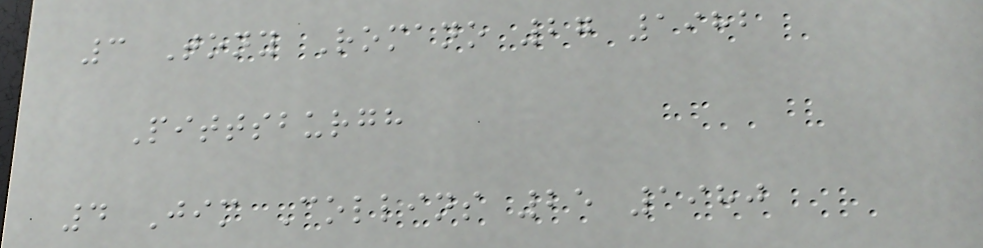3 Tony Romano 27 1982
Pittsburgh
4 Jim Collins 25 1980
